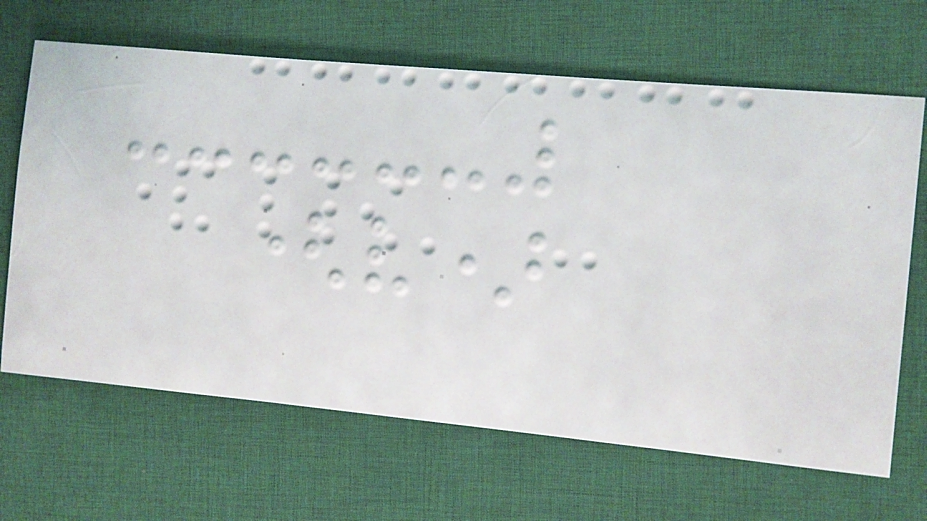(v)
